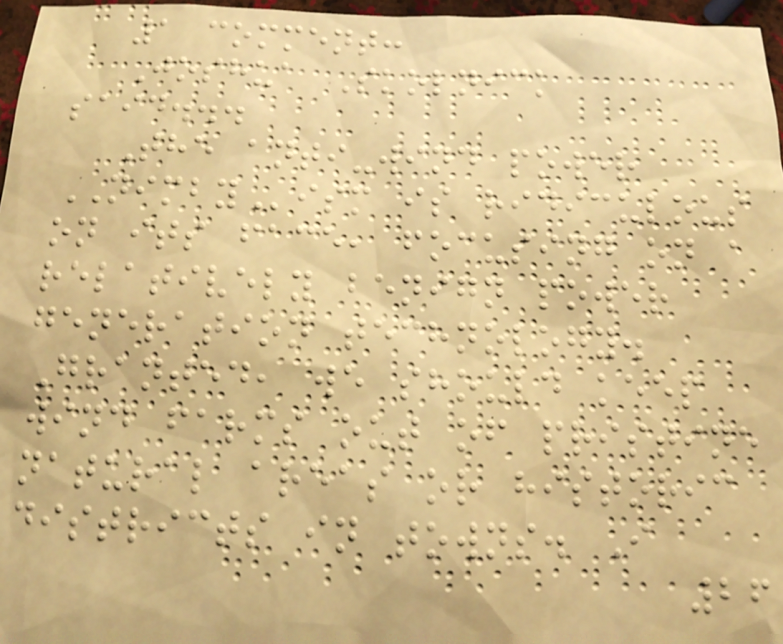1 comment:
Joshua Skolnick
said...
The anti-wind power
NIMBYism is ridiculous
on its face, focusing on a
relatively benign power
generation technology.
Granted, we should keep
wind farms out of pristine
natural areas or historic
districts in towns. I
26
